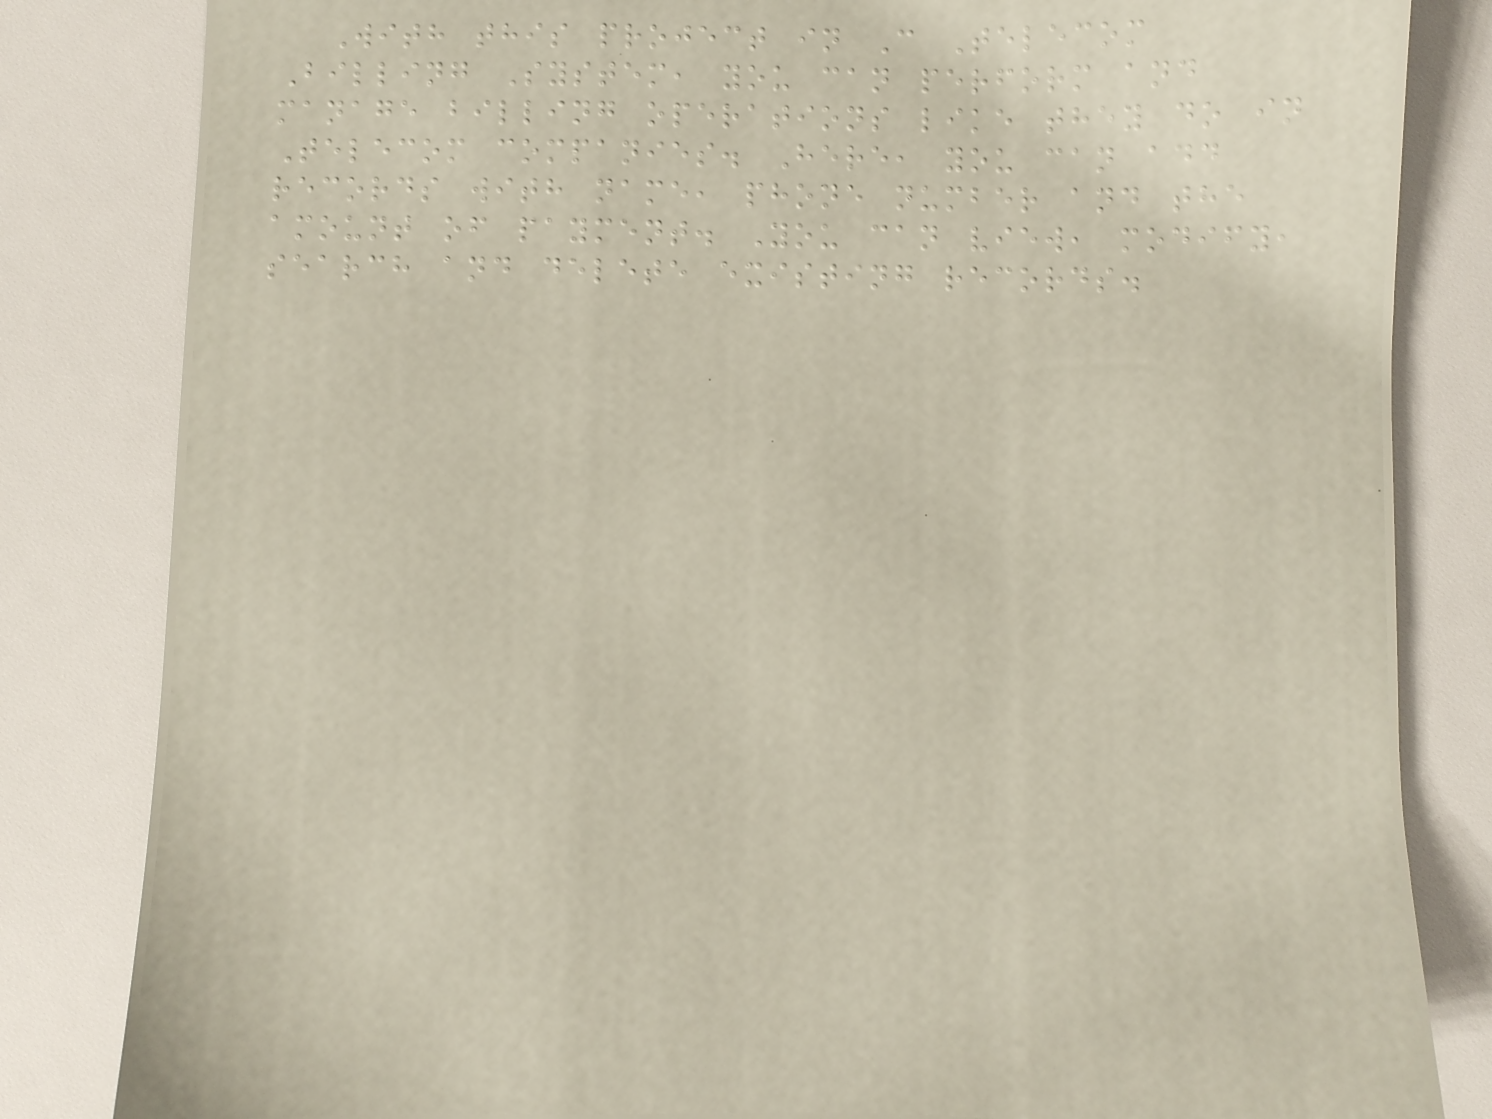With this project in C Telecom
Billing System, you can perform and
manage billing operations like they do in
Telecom companies. Here, you can add
records with name, phone number and the
amount of payment. You can view, modify,
search and delete existing records.
